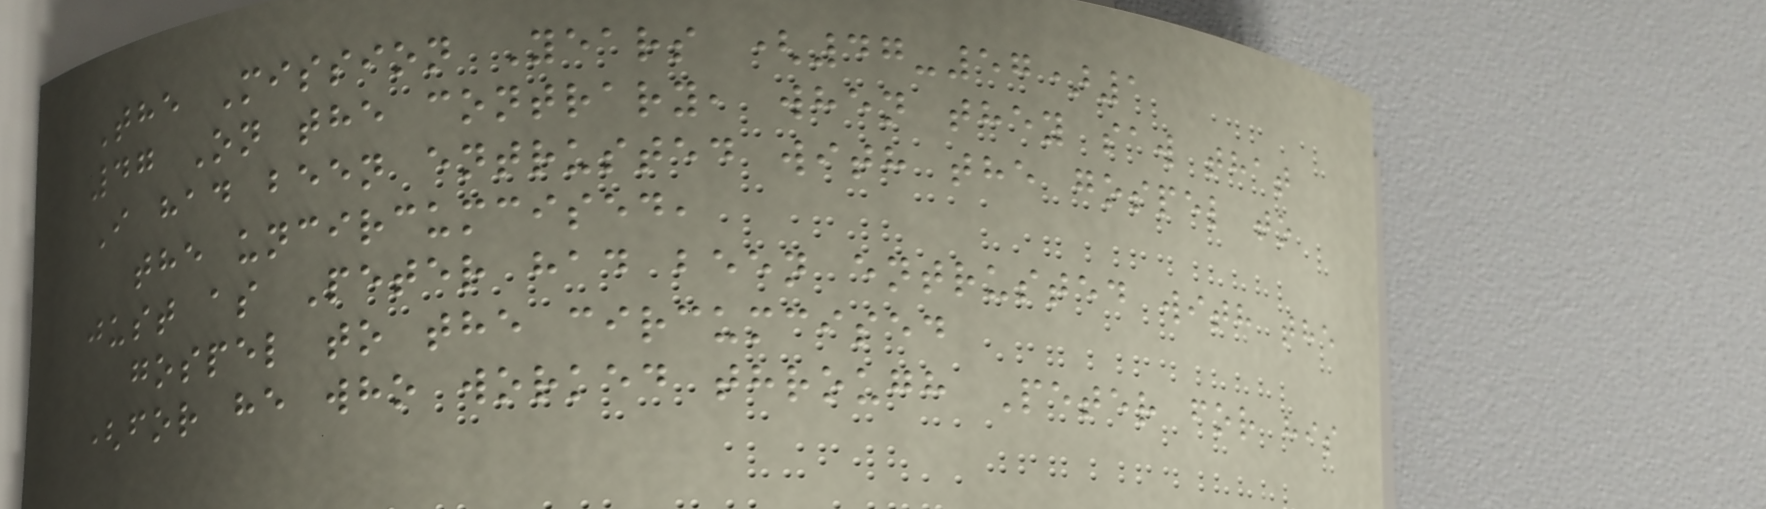The Mission Years (47-57)1
47 On the contrary, when they saw that
I had been entrusted with the gospel to
the uncircumcised,
just as Peter had been entrusted with the
gospel to the circumcised
(for he who worked through Peter for his
